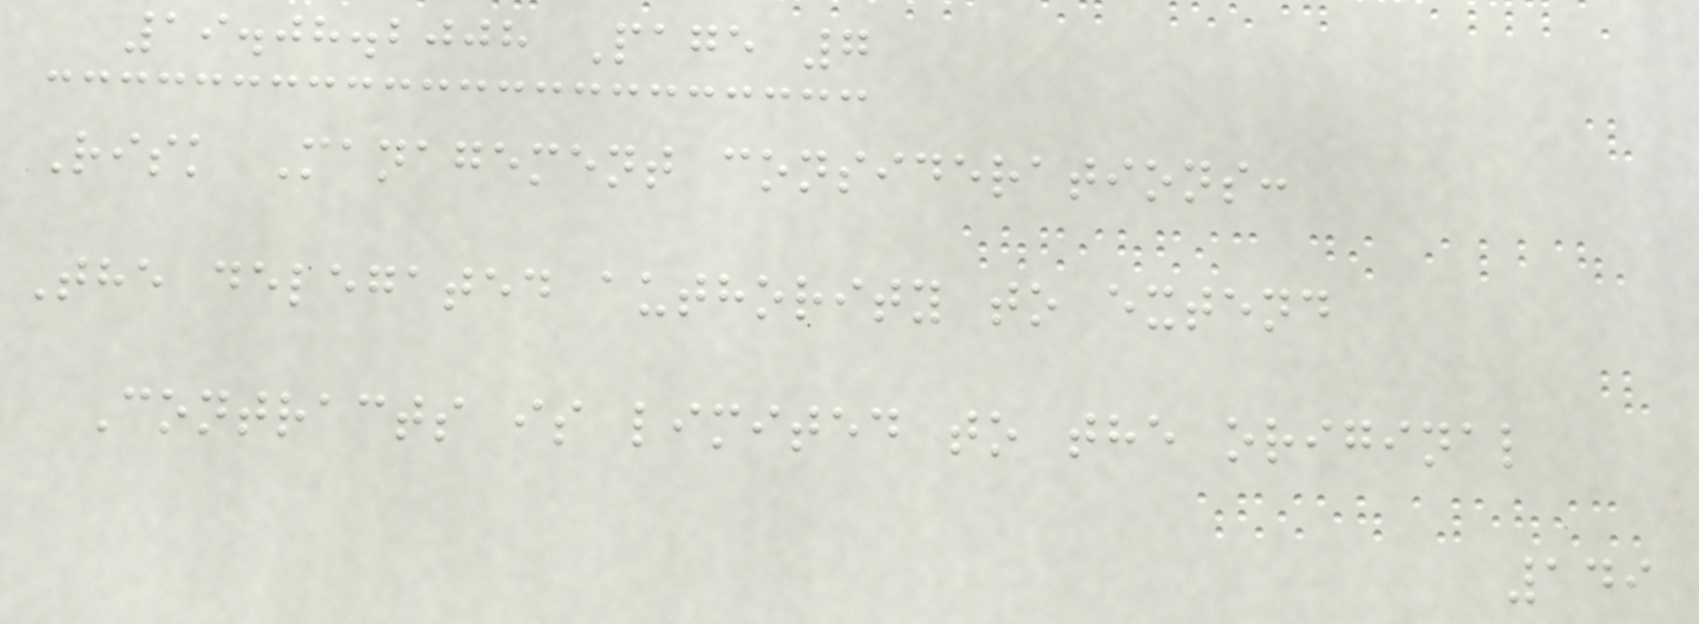19.08.2008 Page 7
Risk Management considerations:
The delegated authority to extend
Contracts is limited to the original
149
